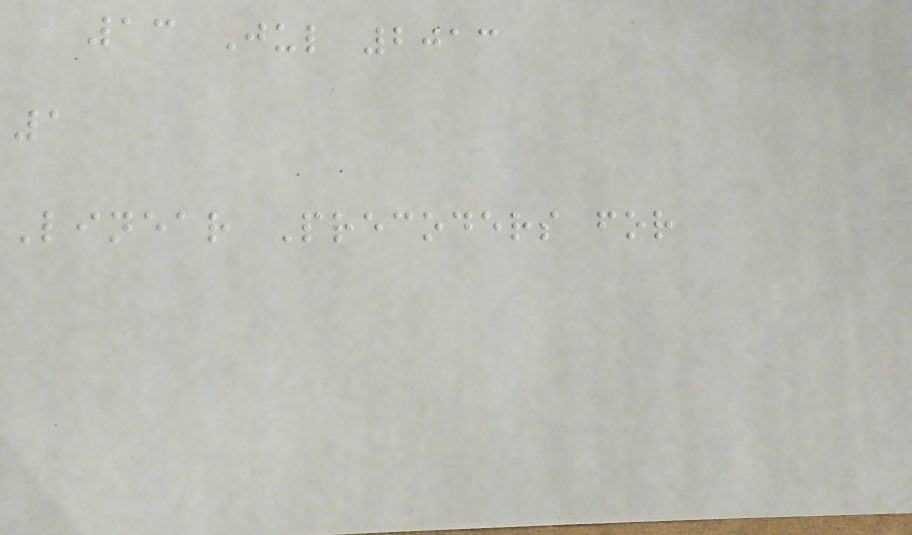13 Jul 2013
1
Linear Precoders for
